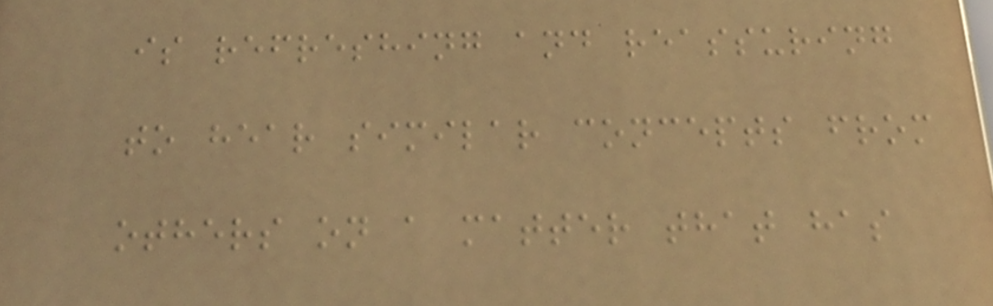is refreshing and reassuring
to hear similar concepts from
others on a matter that has
